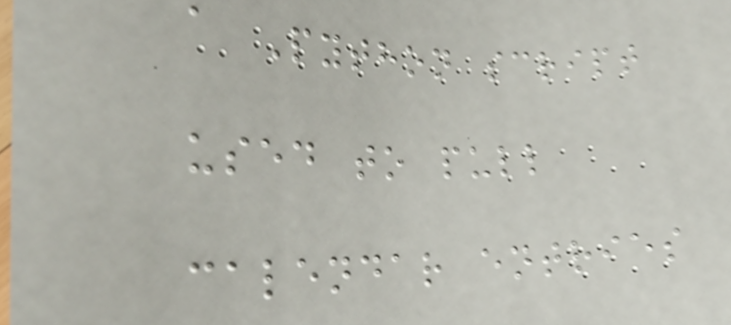a Python script
used to pull
calendar entries
